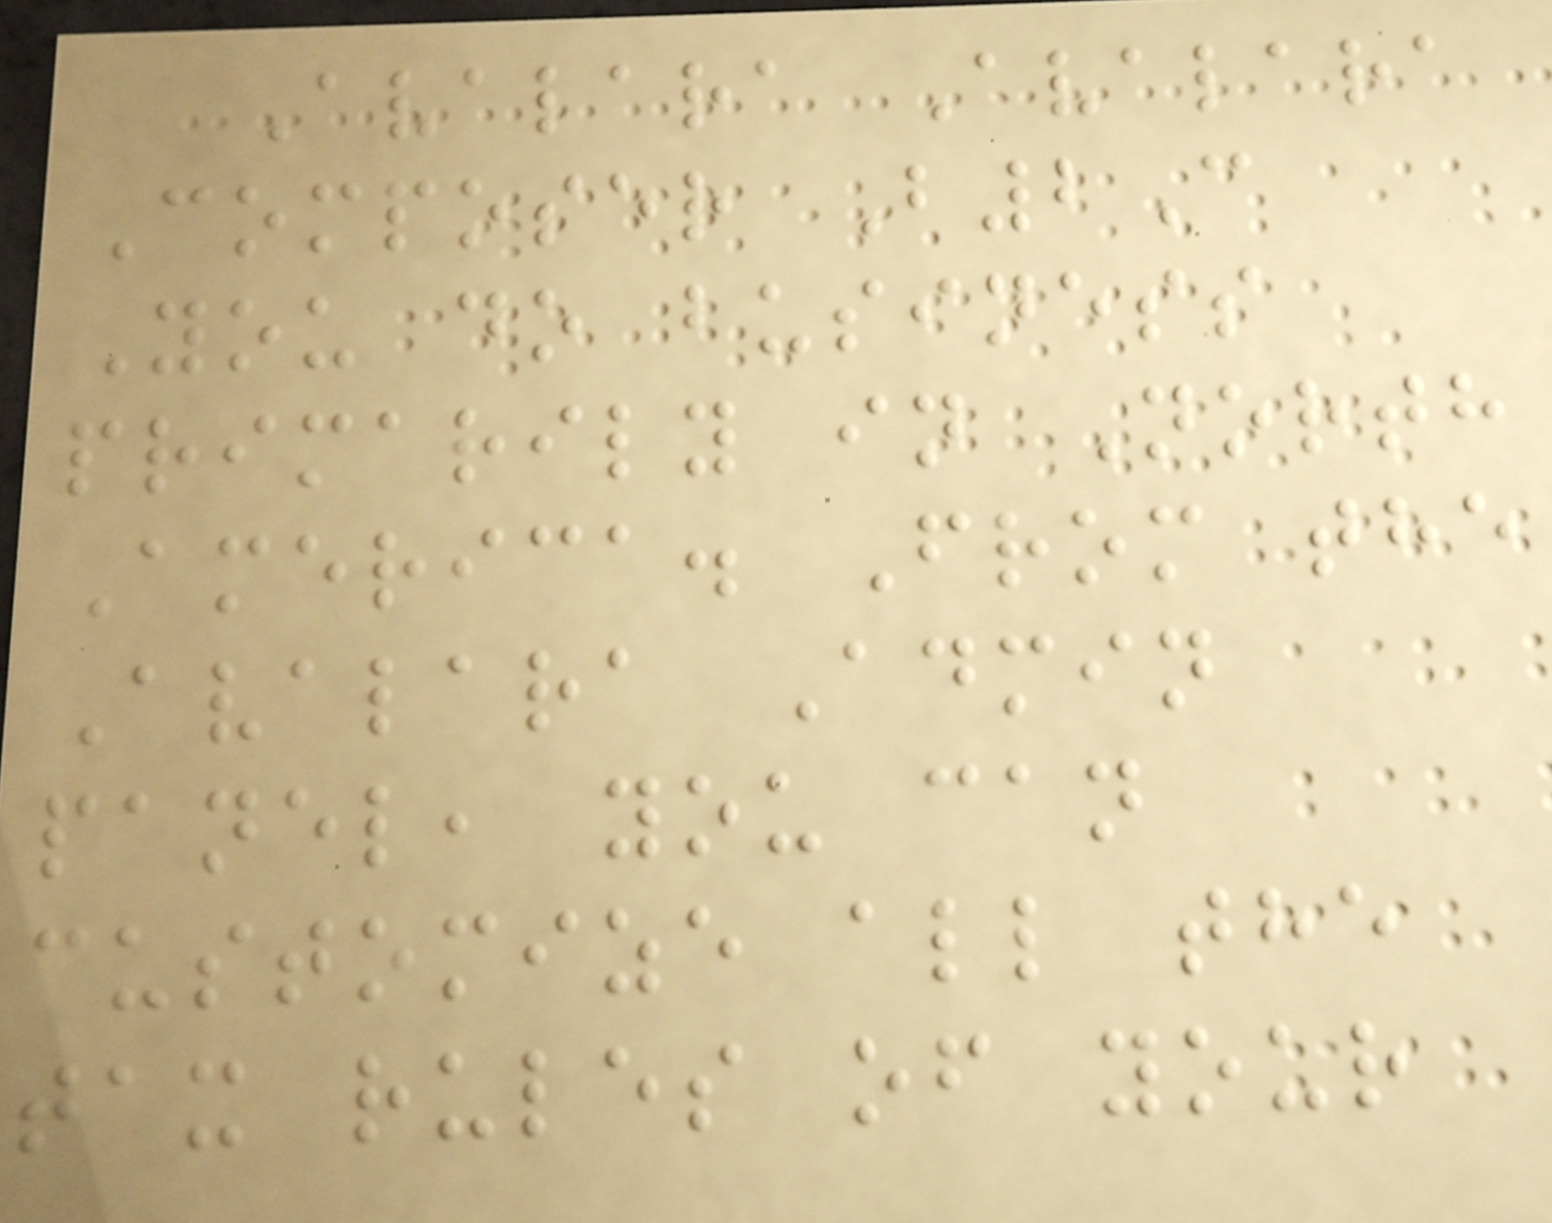Avalara Avalara
Composer B2C
You do business
primarily in North
America. From the
Avalara Admin
panel, you can
customize all the
tax rules of your
